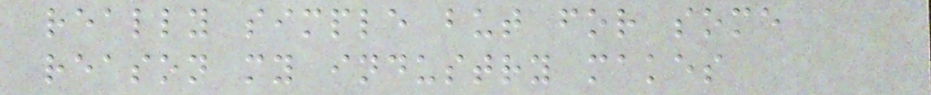really simple but for some
reason my industry makes
